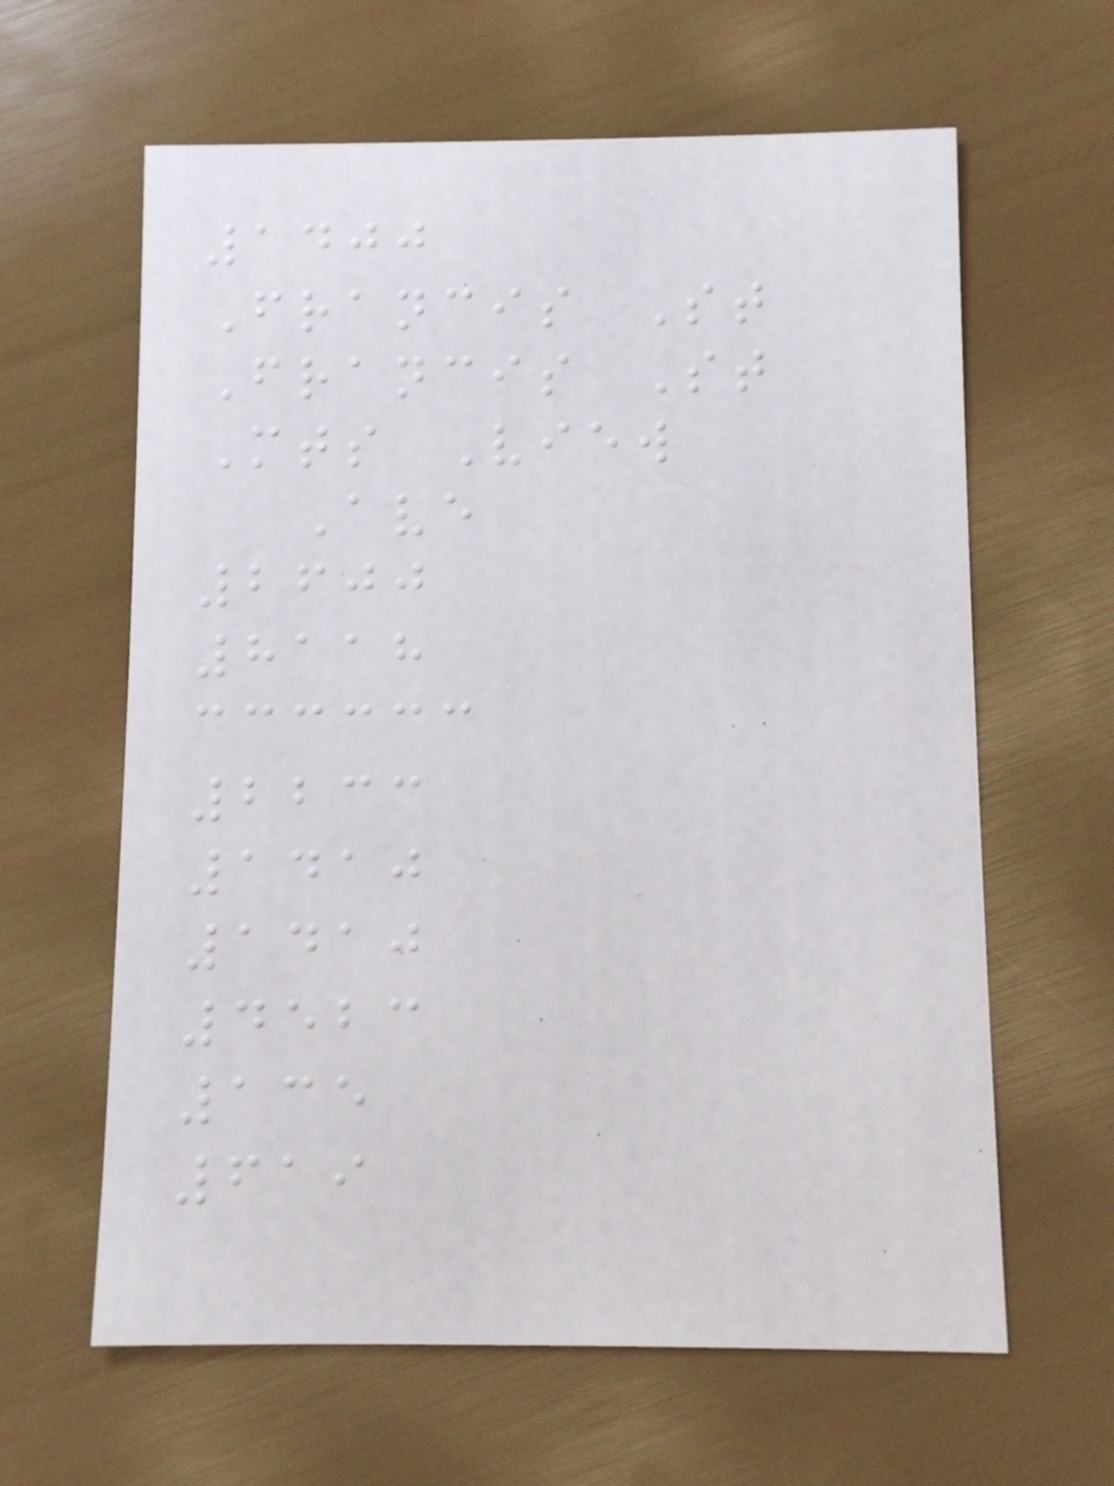1400
Francis St
Francis St
Mts View
Ave
2600
8118
2233
1410
1410
4523
135
619
